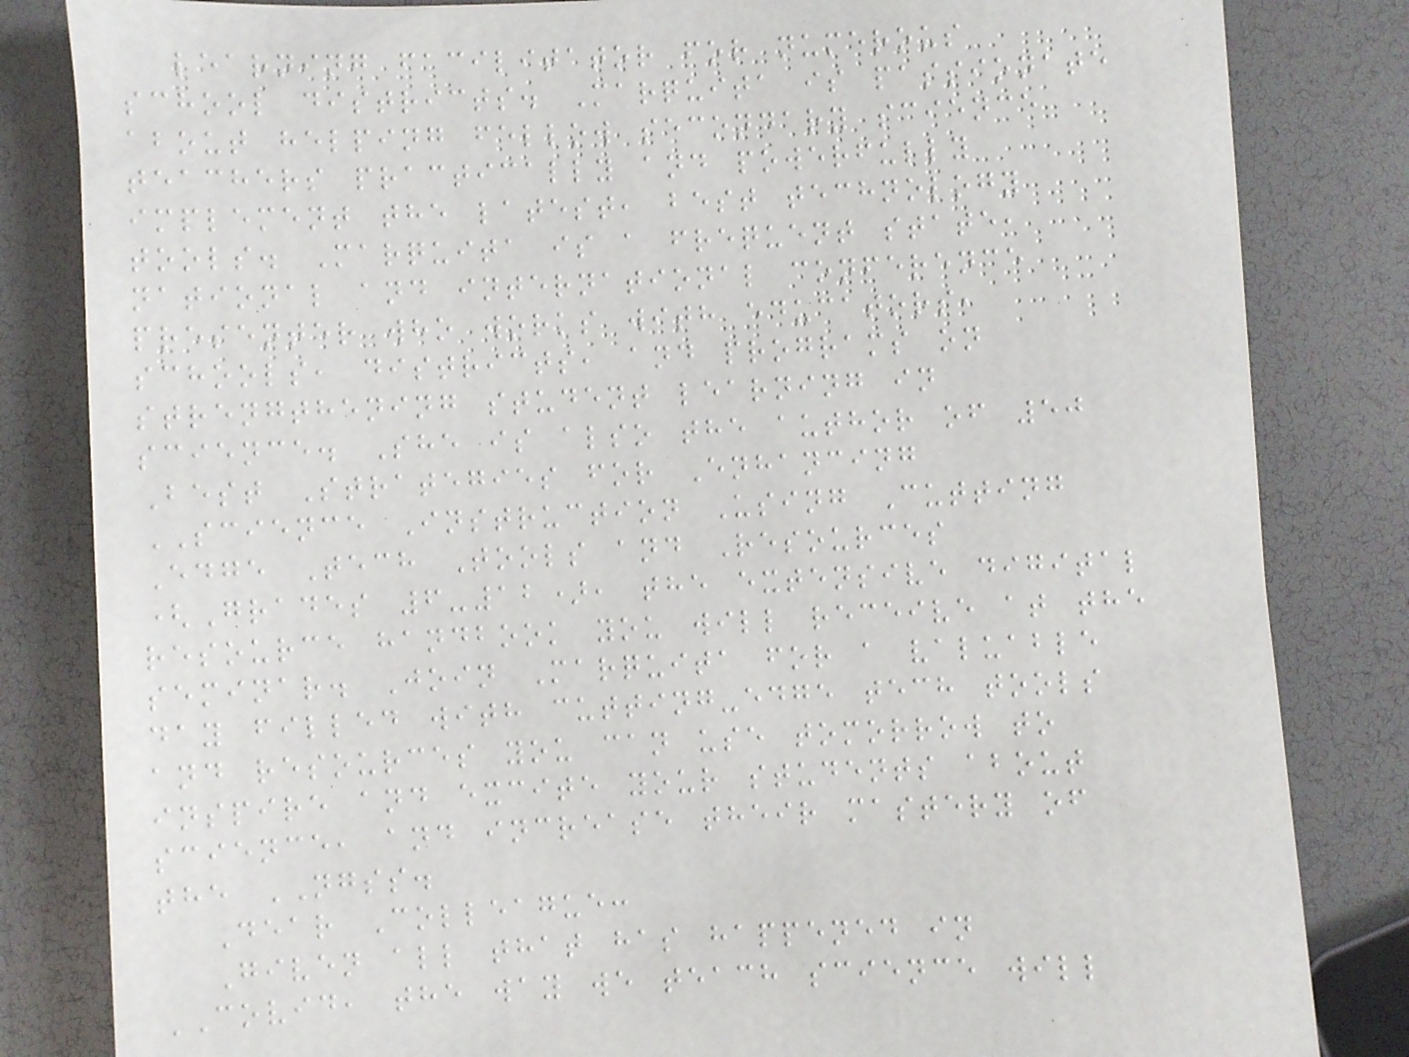learning facilitator for numerous
school districts. Marquita is passionate
about helping fellow secondary science
teachers practically and powerfully
implement the latest, best technology
tools. Marquita is a frequent state,
national and international conference
presenter who works with educators,
schools, districts, and programs on
strengthening student learning in
science. She is also the author of 50
Best Strategies for Enhancing
SCIENCE Instruction Using Cutting
Edge Tech Tools and Resources
(Grades 6-12), the extensive digital
resource handbook you will receive at the
seminar. Join Marquita for a valuable
day filled with cutting-edge tech tools
and resources you can use tomorrow to
inspire and excite your students about
science, and increase their mastery of
the NGSS.
Dear Colleague:
Given all that has happened in
COVID, the way we teach science will
